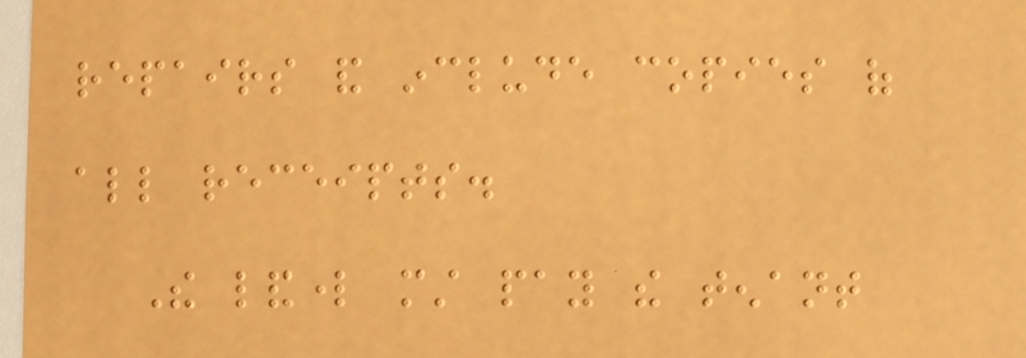repairs and include copies of
all receipts.
The landlord must pay the tenant
